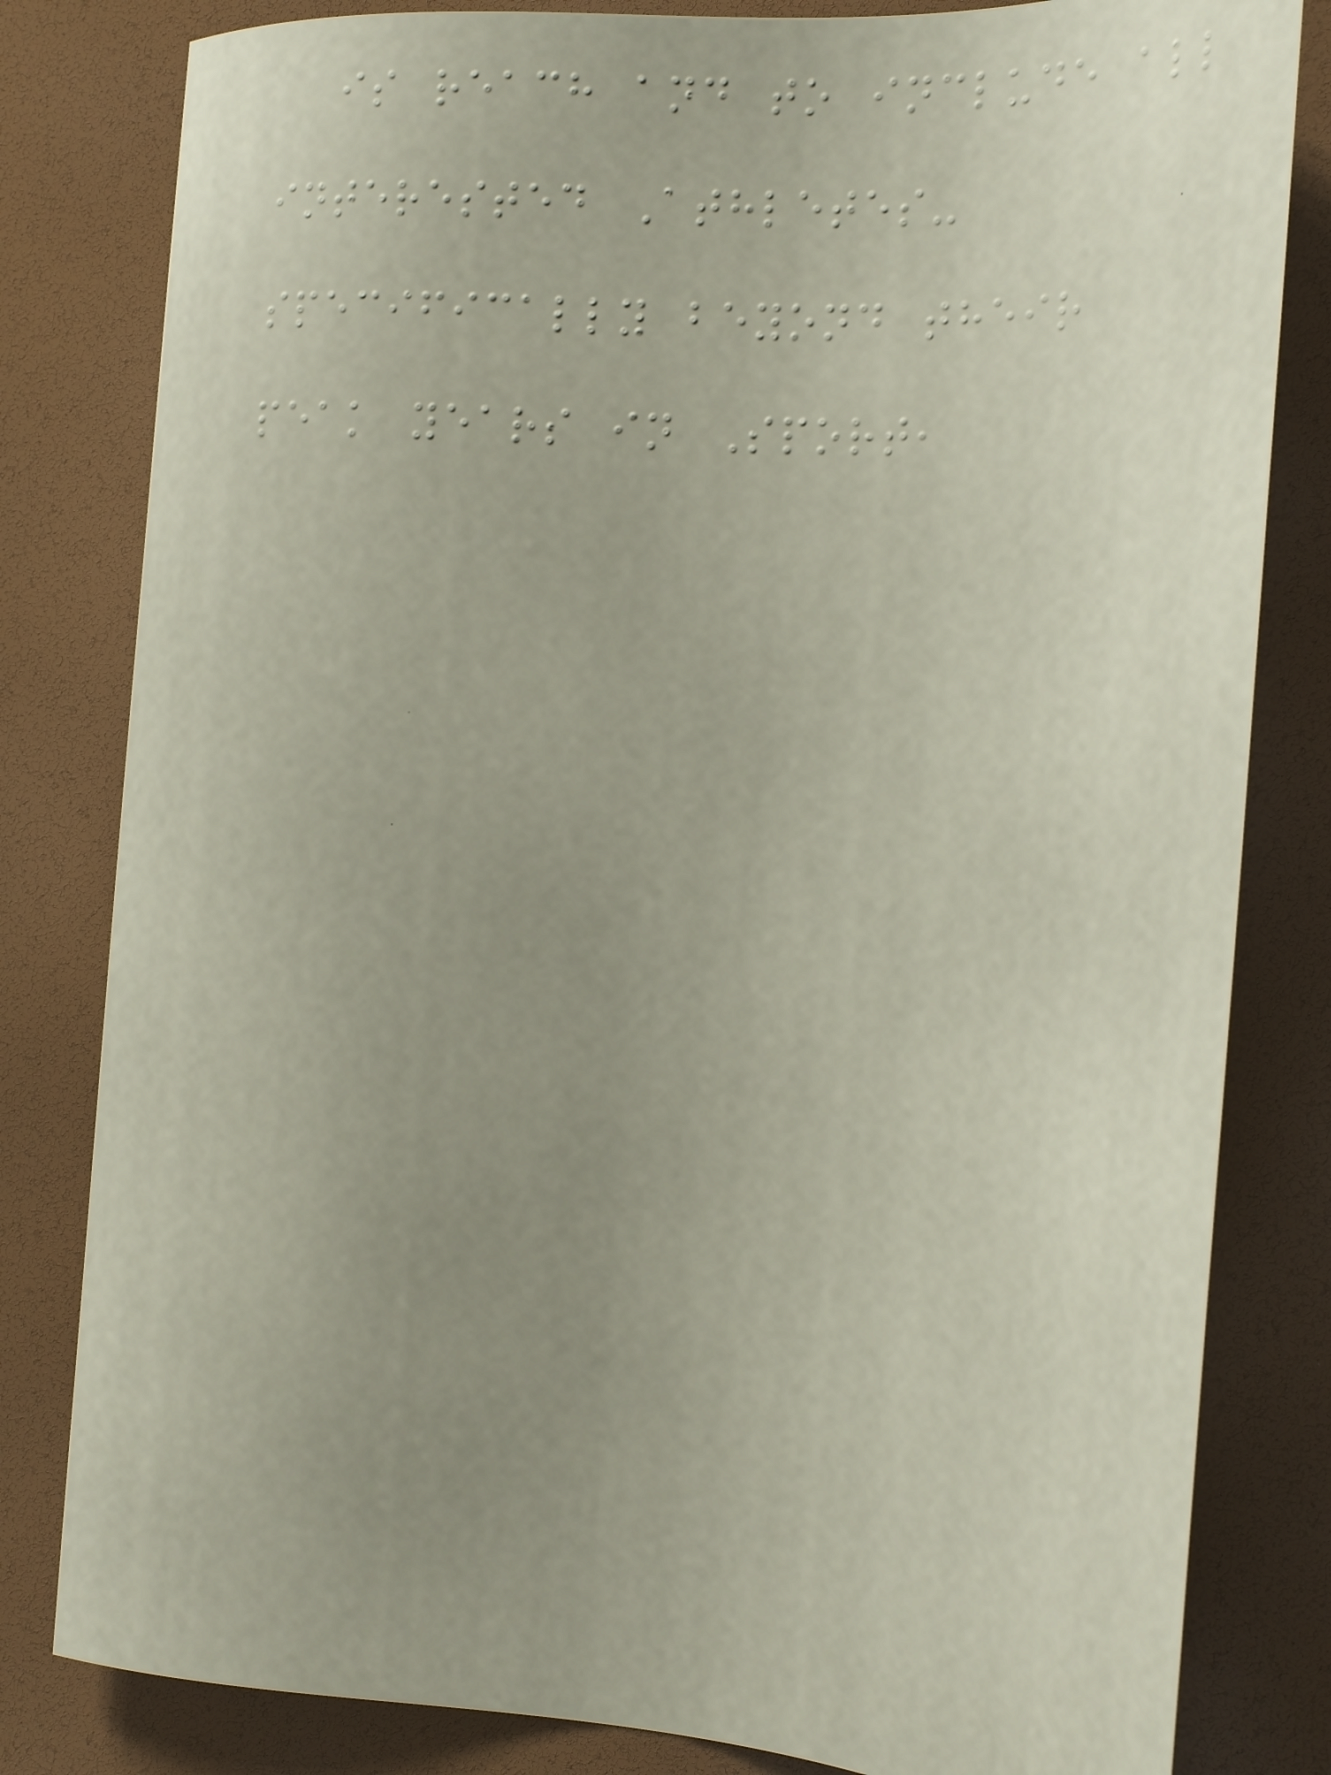is reach and to include all
interested Athletes-
specifically beyond their
peak years in Sport,
